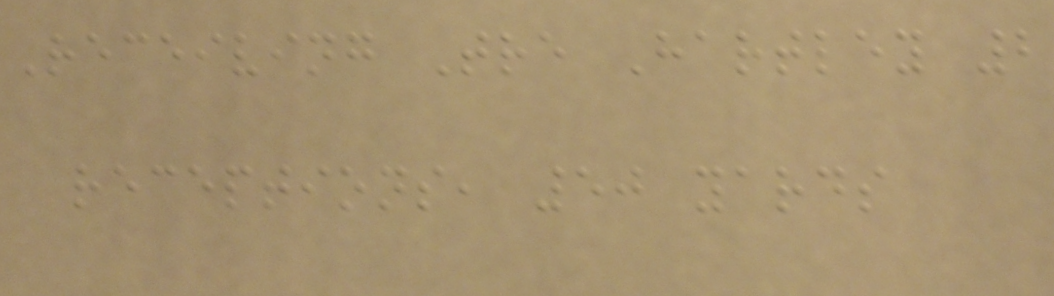Receiving Tre Hartley 2
receptions, 50 yards
